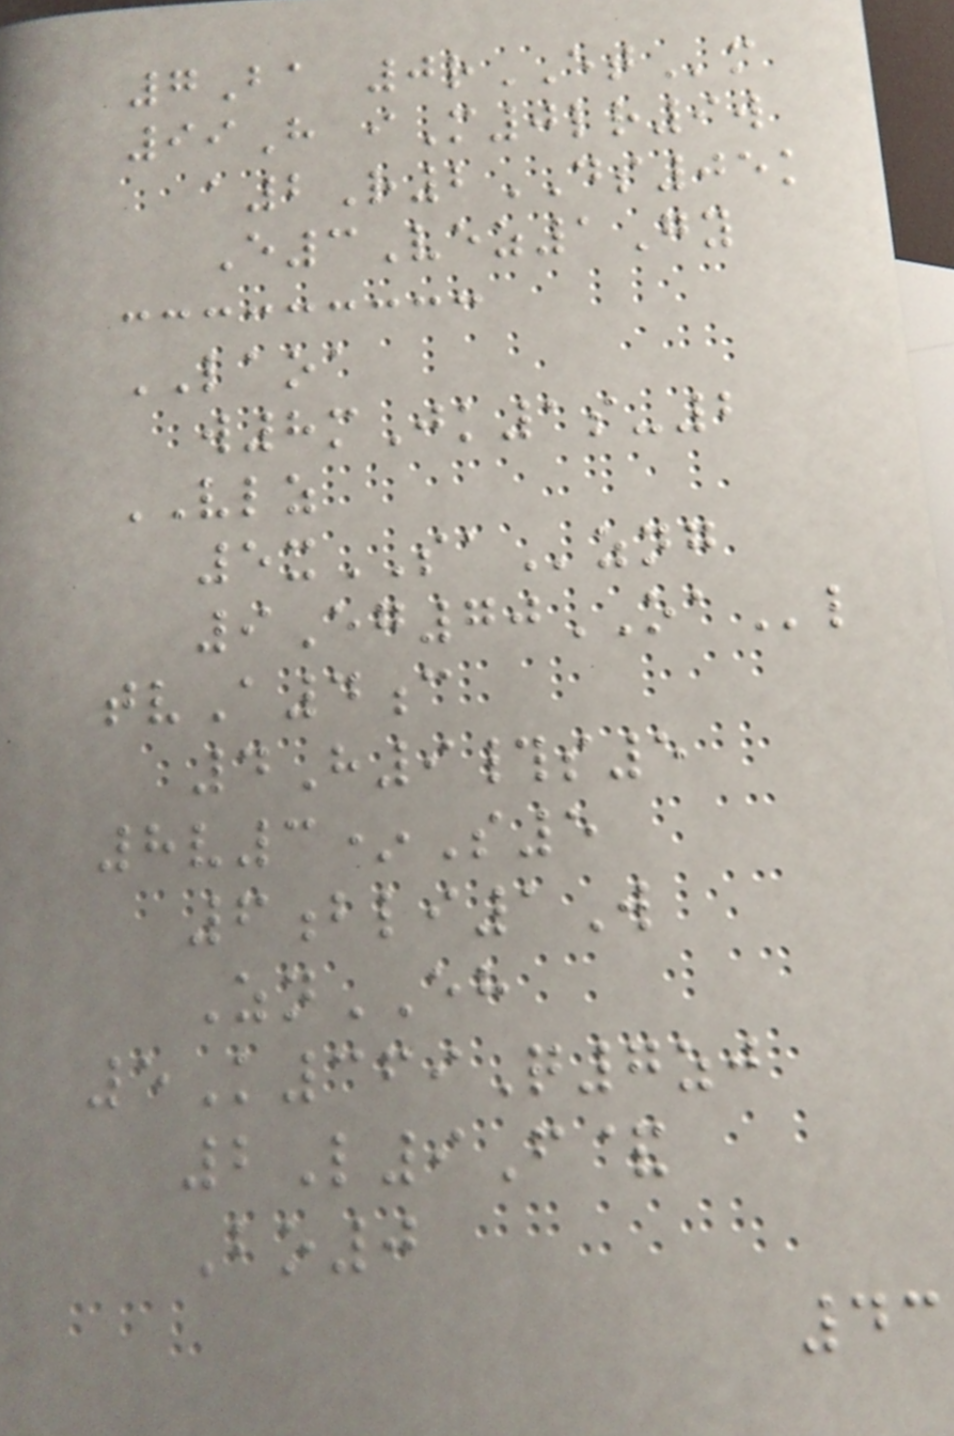7Ba 0rETm
99H iM0lr9w
a2R2DS05k
E3Vez1Gy
LAOA
w8mJk1s-2
VLZ
5xSAzng
9Eg70OAl
tvA4c
4H9#s5
8v3*S5
6bli1W
ZnEH
5K369Q7zj
2L9F&
Bo0
43
